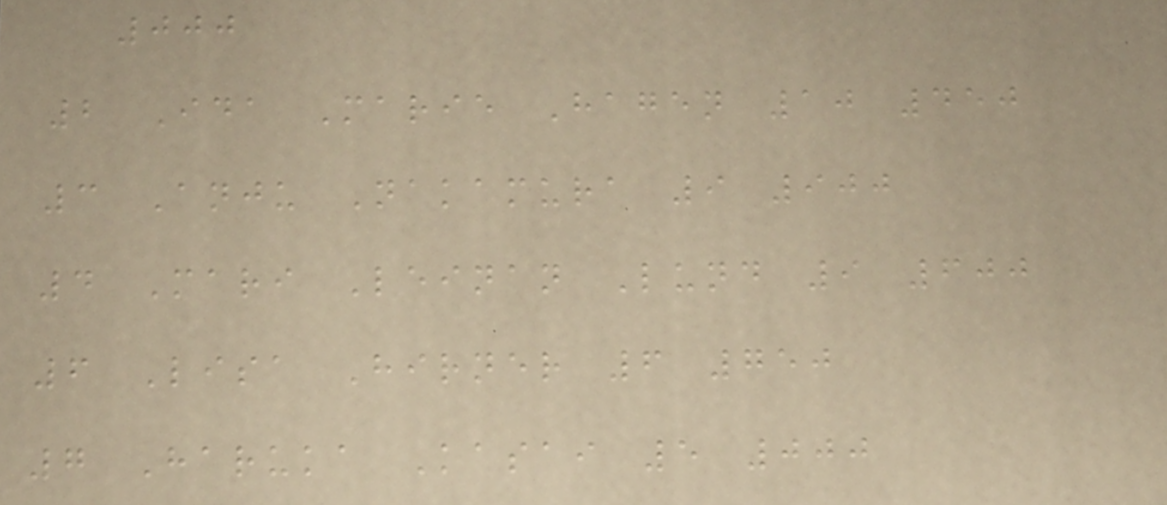000
2 Ida Marie Hagen 10 450
3 Anju Nakamura 9 900
4 Mari Leinan Lund 9 600
6 Lisa Hirner 6 750
7 Haruka Kasai 5 000
